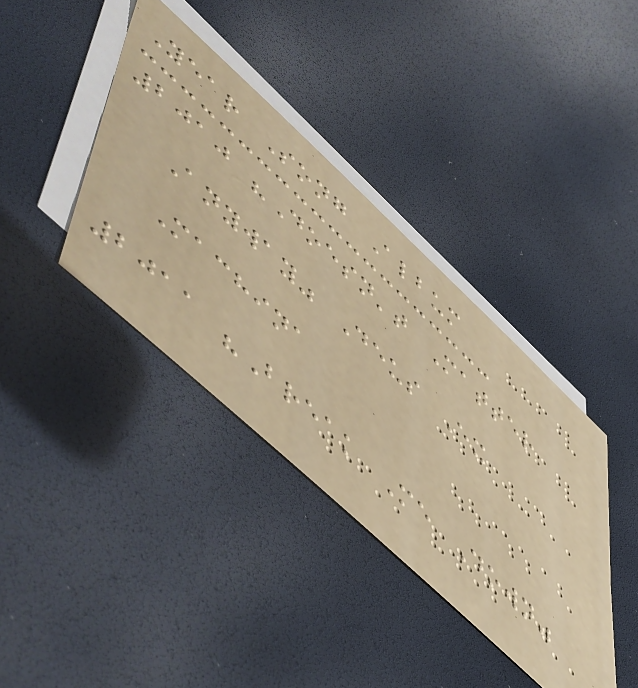Year Song Album
2010 "Doesn't Matter
Anyway" Deus Ex
Machina
2011 "Break Me Down"
